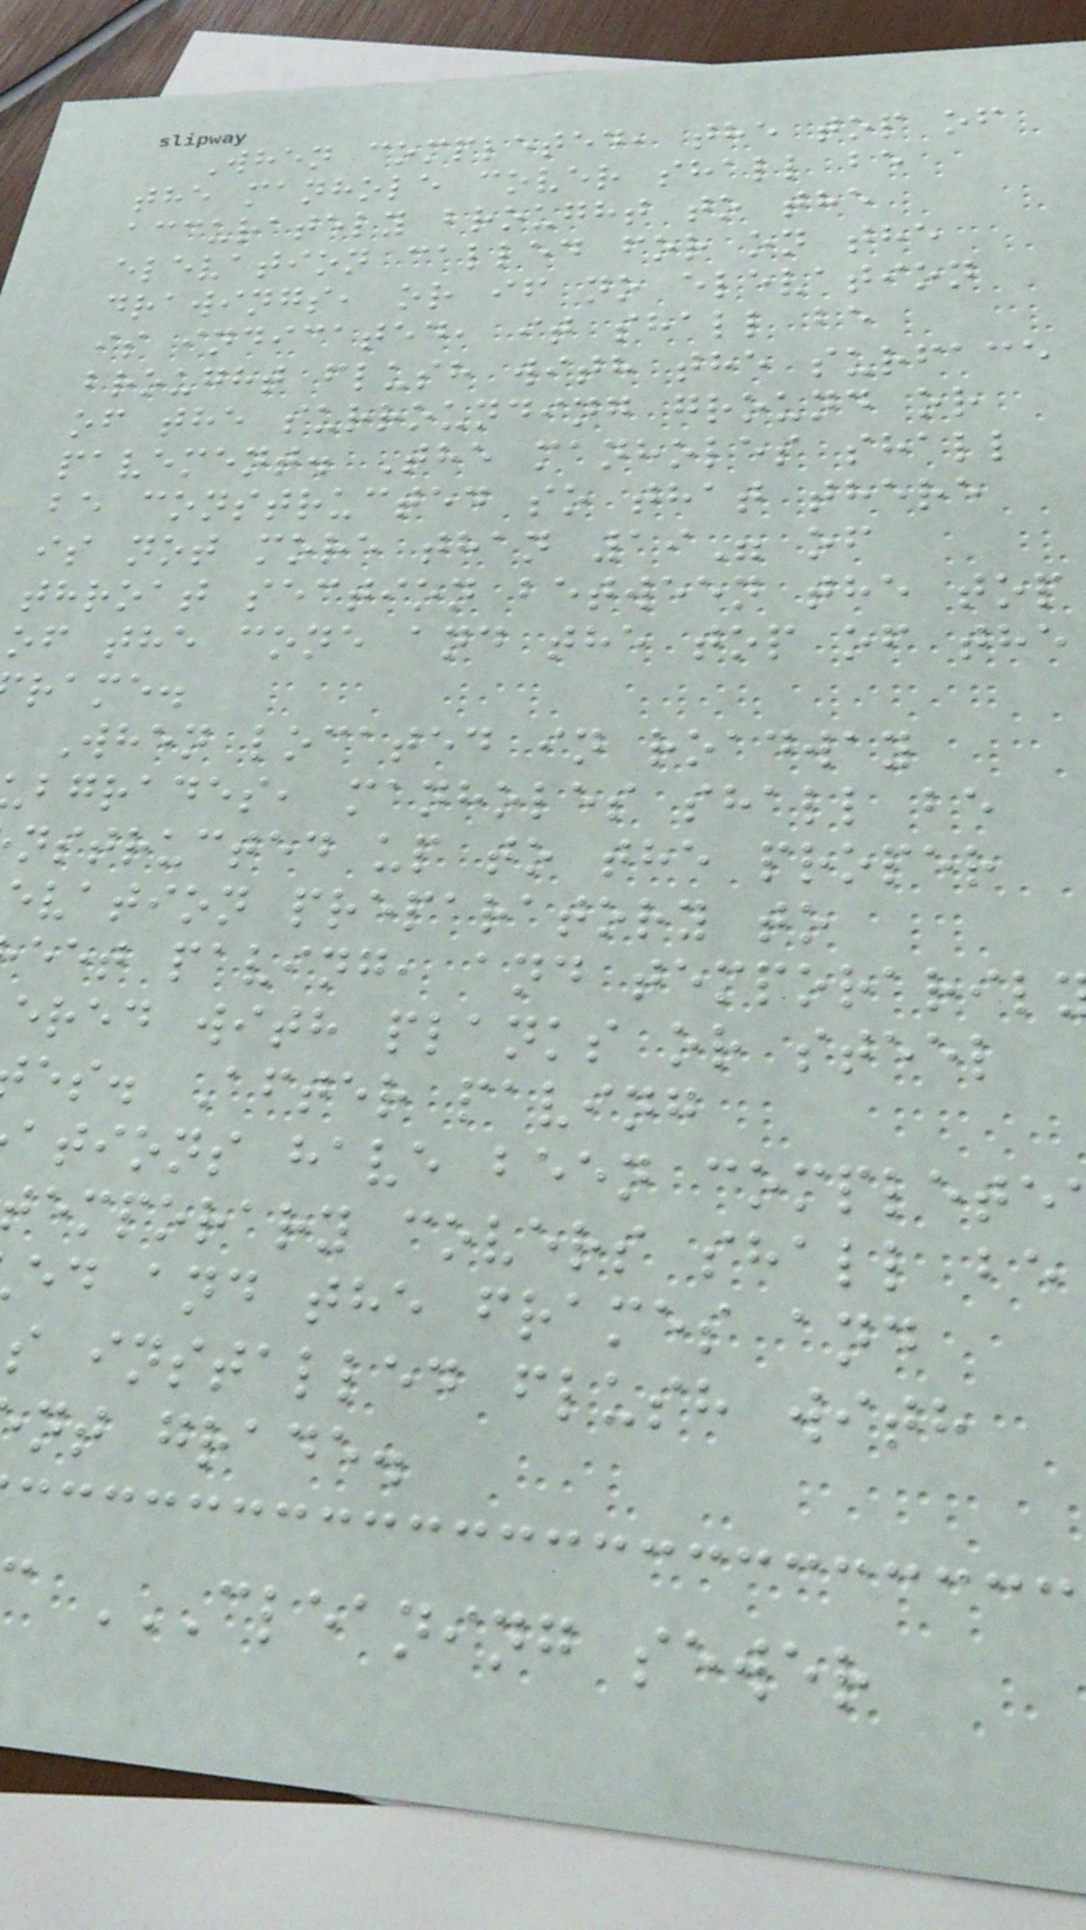When completed, the top of
the manhole cover shall be
accurately brought to the
elevation called for on the
drawings, or if no elevation
is indicated, it shall be
brought flush with the surface
of the surrounding ground or
pavement. The manholes shall
be constructed so that there
is not more than 19" of
throat section between the top
of the cone and the top of the
rame.
When located in roadway
bgrades, manholes shall be
nstructed up to the proper
evation preparatory to
eet paving, and temporaril
ered with planks or steel
es. After paving
ations have been complete
emporary covers shall be
ed and the frames and
s installed flush with
nt grade.
